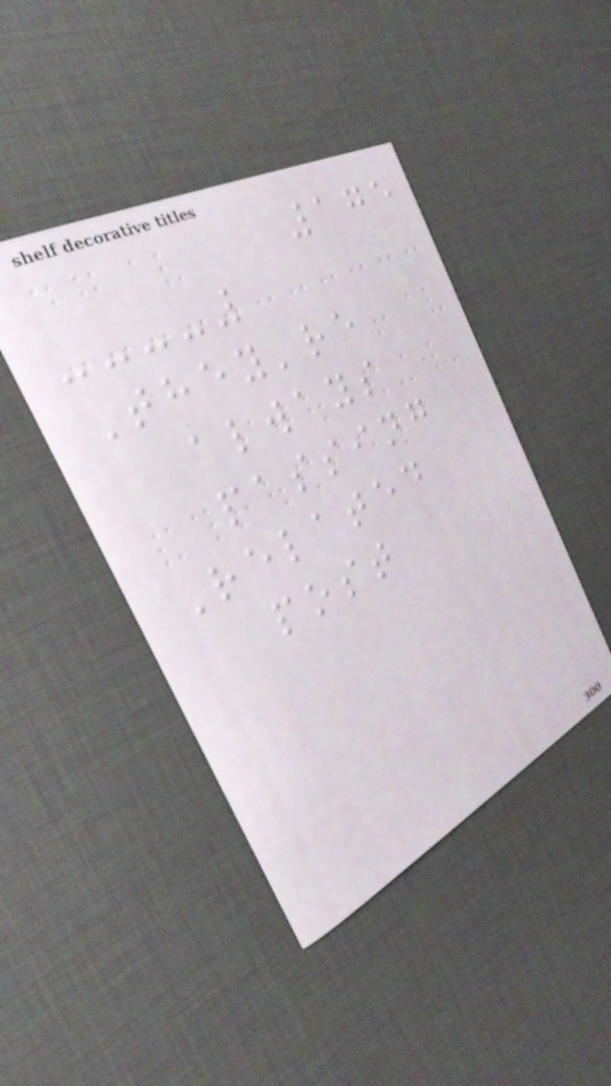175
They're
always
passing
Related
post
